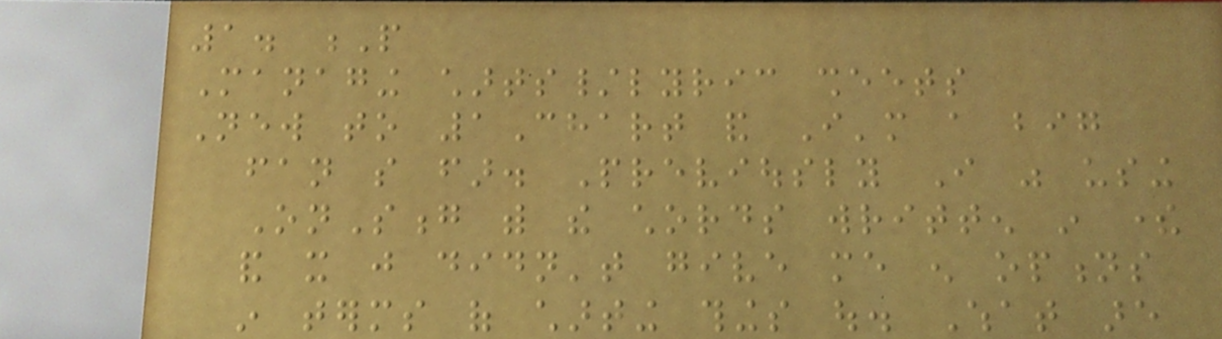1. P
Managing charts/lyric sheets
New to 1Chart and I'm a big
fan so far. Previously I was using
OnSong with the chords written in there
and it just didn't give me enough options
in terms of charting things out. What are
